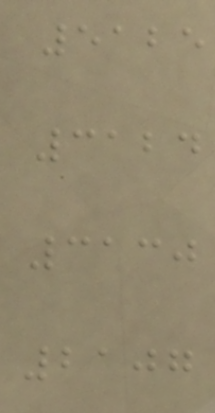5125
3124
3130
2107
